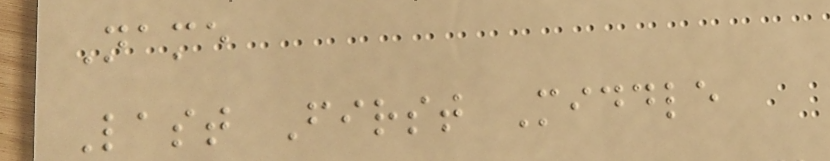Name
Last First Middle
